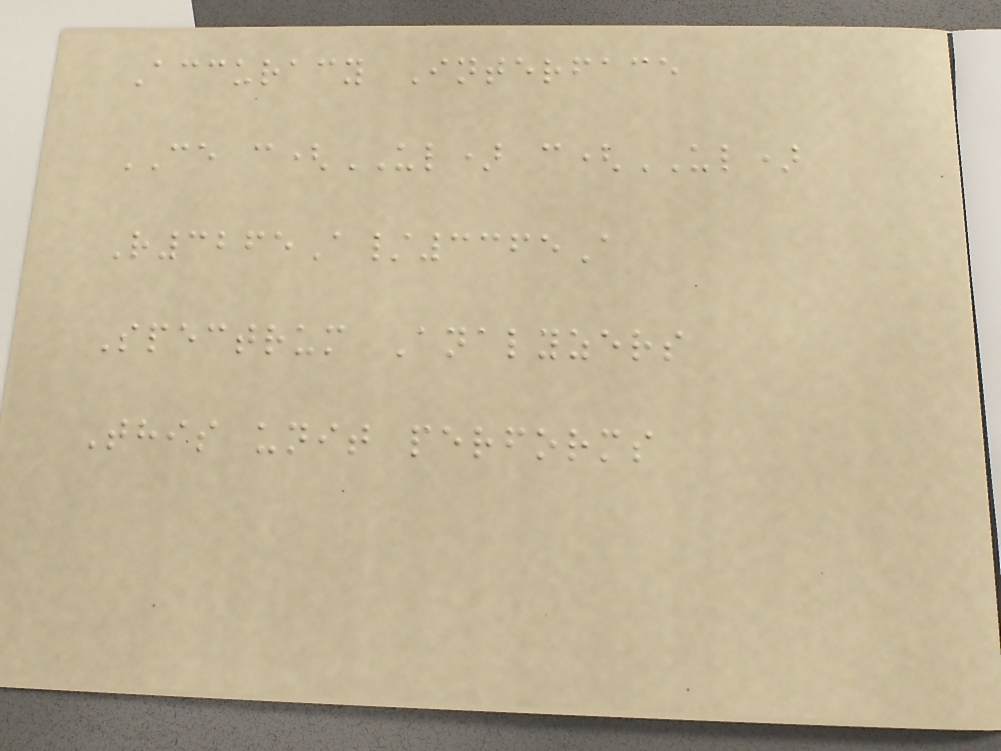Accuracy Interface
CE c(UL) c(UL)
R3265A/3365A
Spectrum Analyzers
This unit performs
